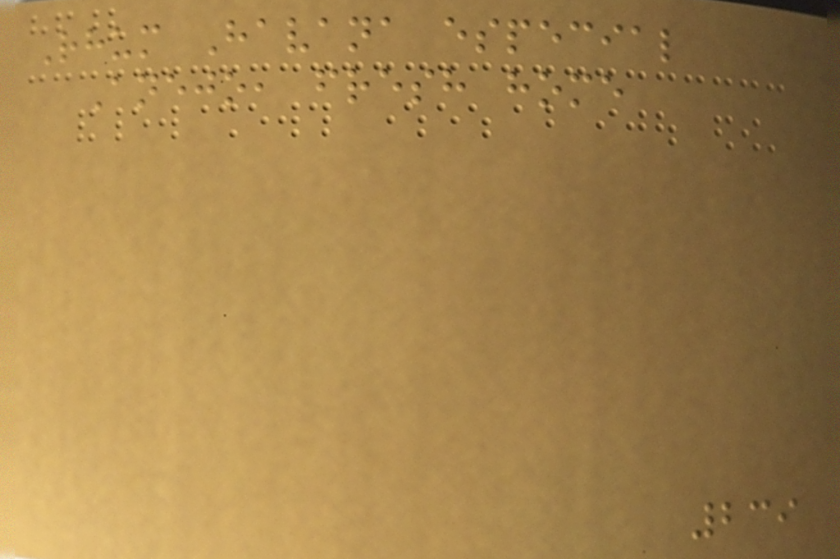Rhum Havana especial
Anejo, fresh home
239
